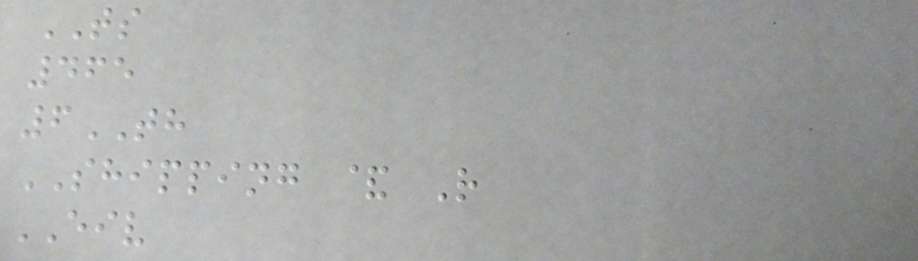TS
465
6TH
SHIPPING & R
EIV
